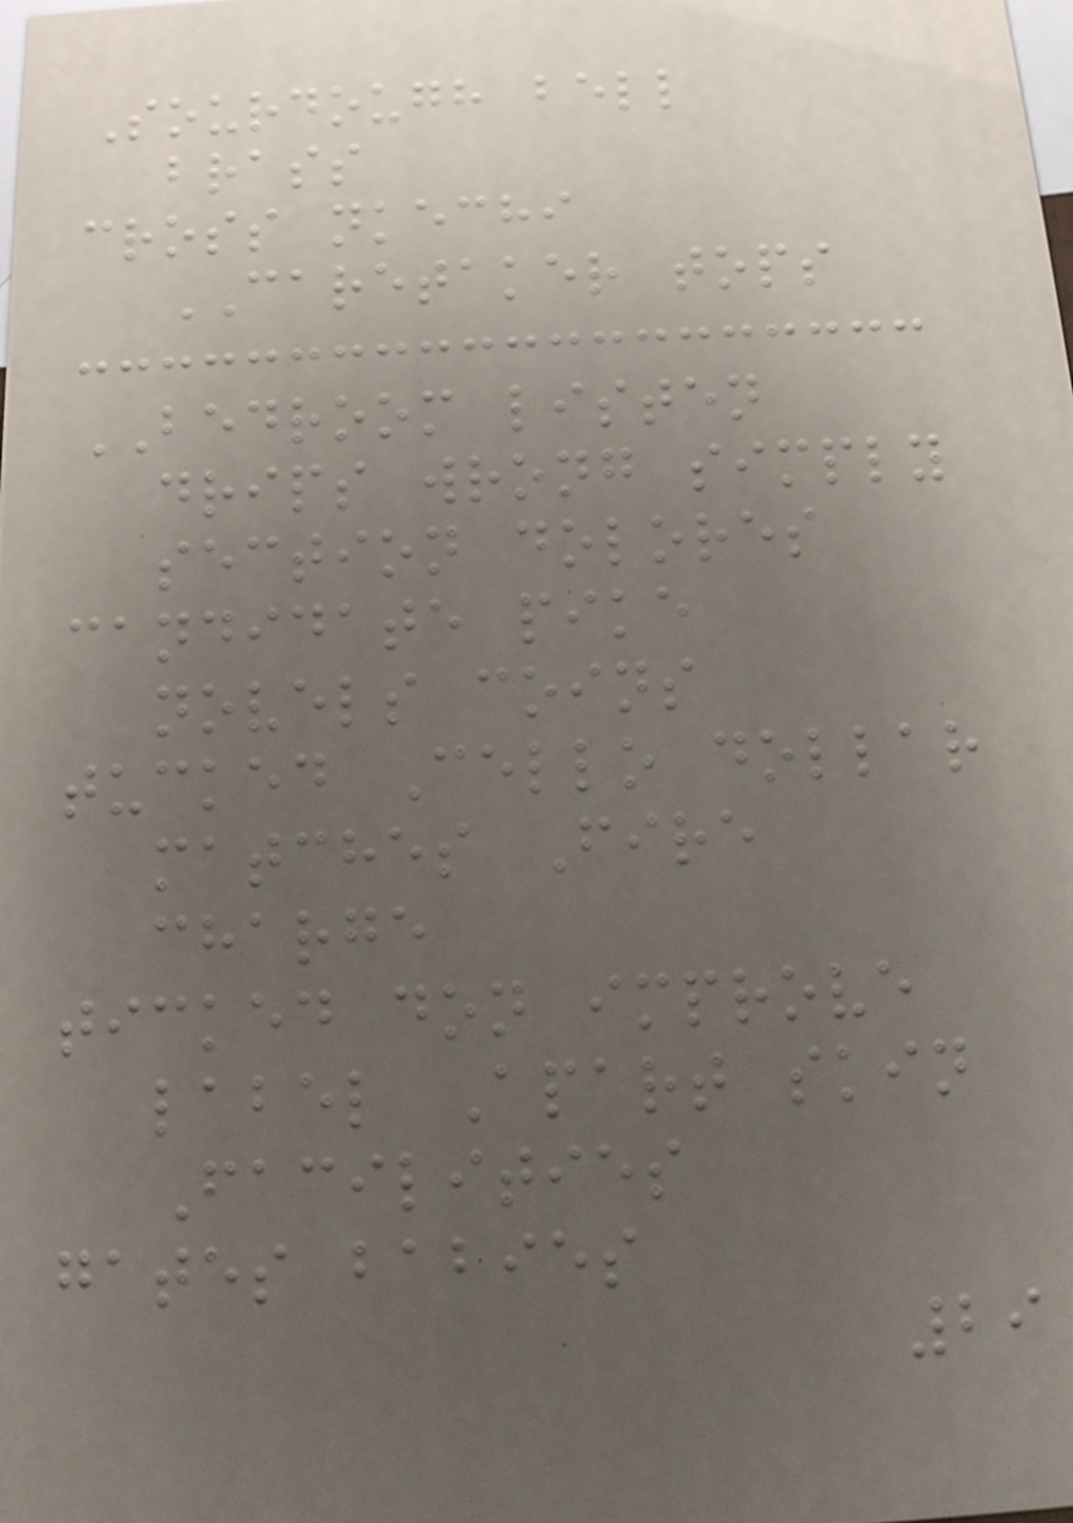Sourdough bell
brass
cross nkechi
CARETAKER tops
BEDROOM listen
drips wrong simply
section dolores
candidate pike
novels coins
tucked Cello dollar
matches Fire
charge
ticked don improve
label Apart skin
Facilities
gates babies
29
